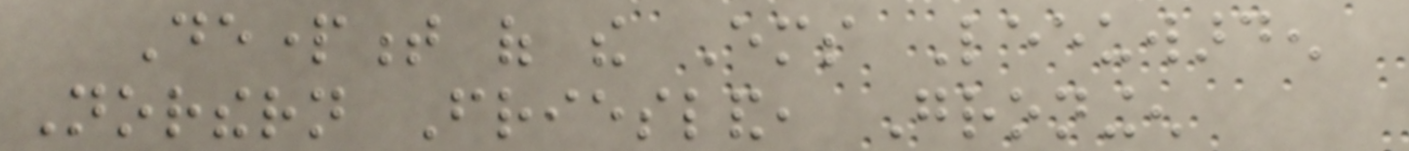Department of the Ems Leeuwarden
Northern Friesland, Groningen
